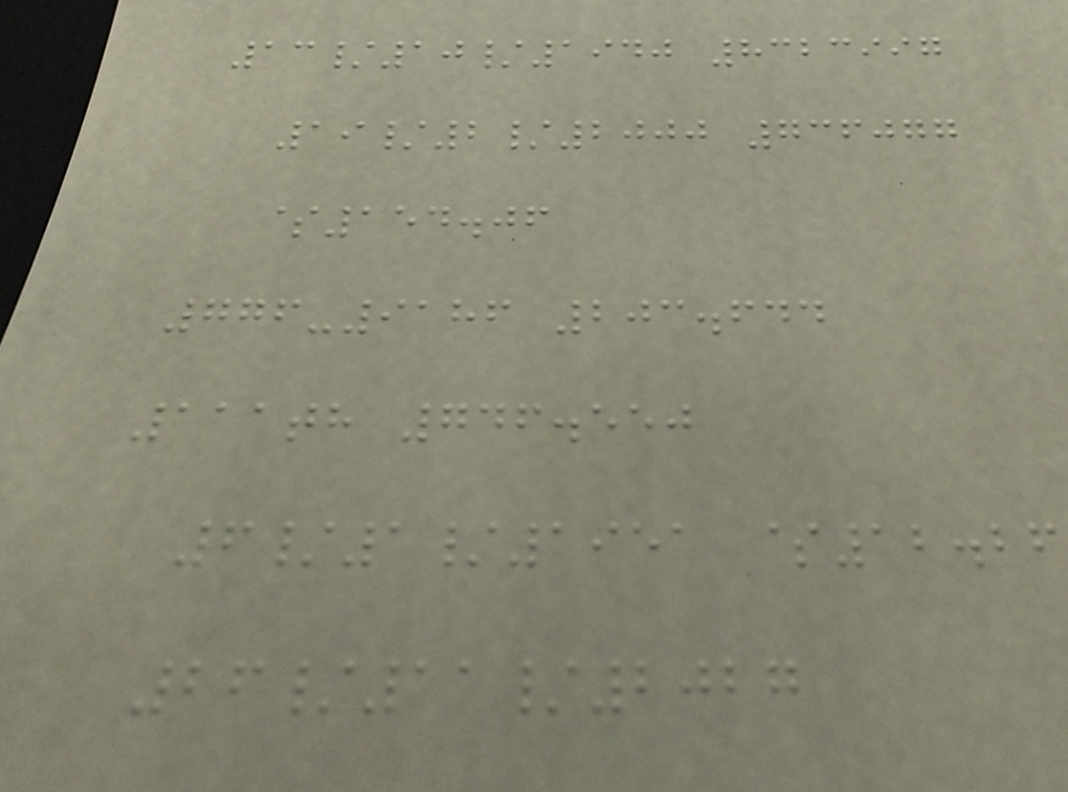13/10/1940 8323997
19/2/2000 736077
$154.06
776-9186 203.644
111th 746.550
6/1/1951 $12.26
26/11/2027
